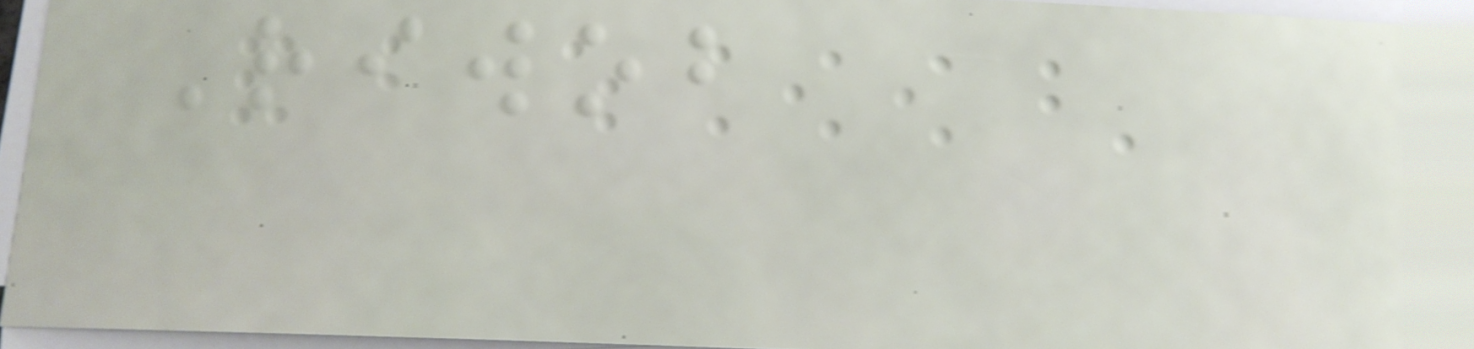Riwob
